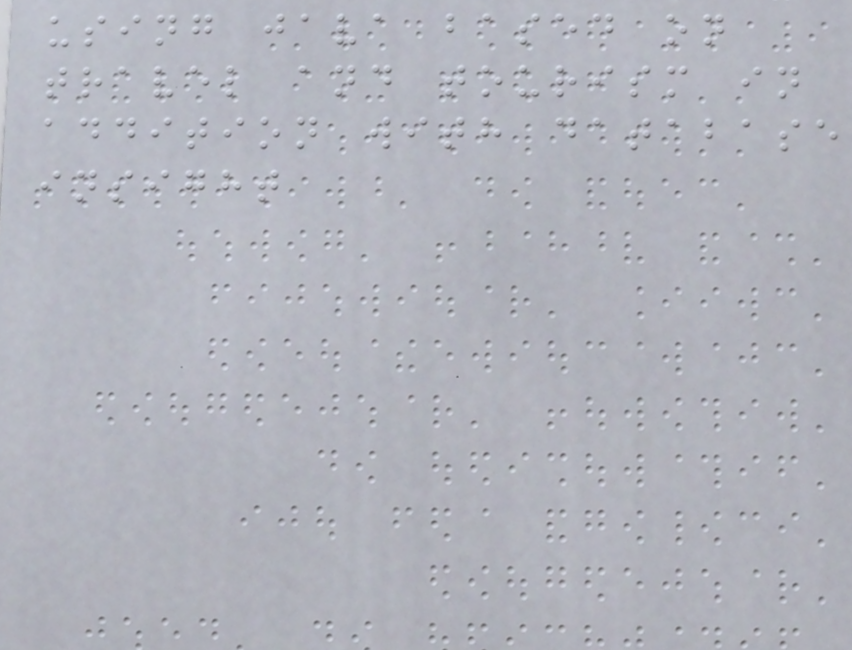using java based on
travel and tourism in
addition with database
insight
